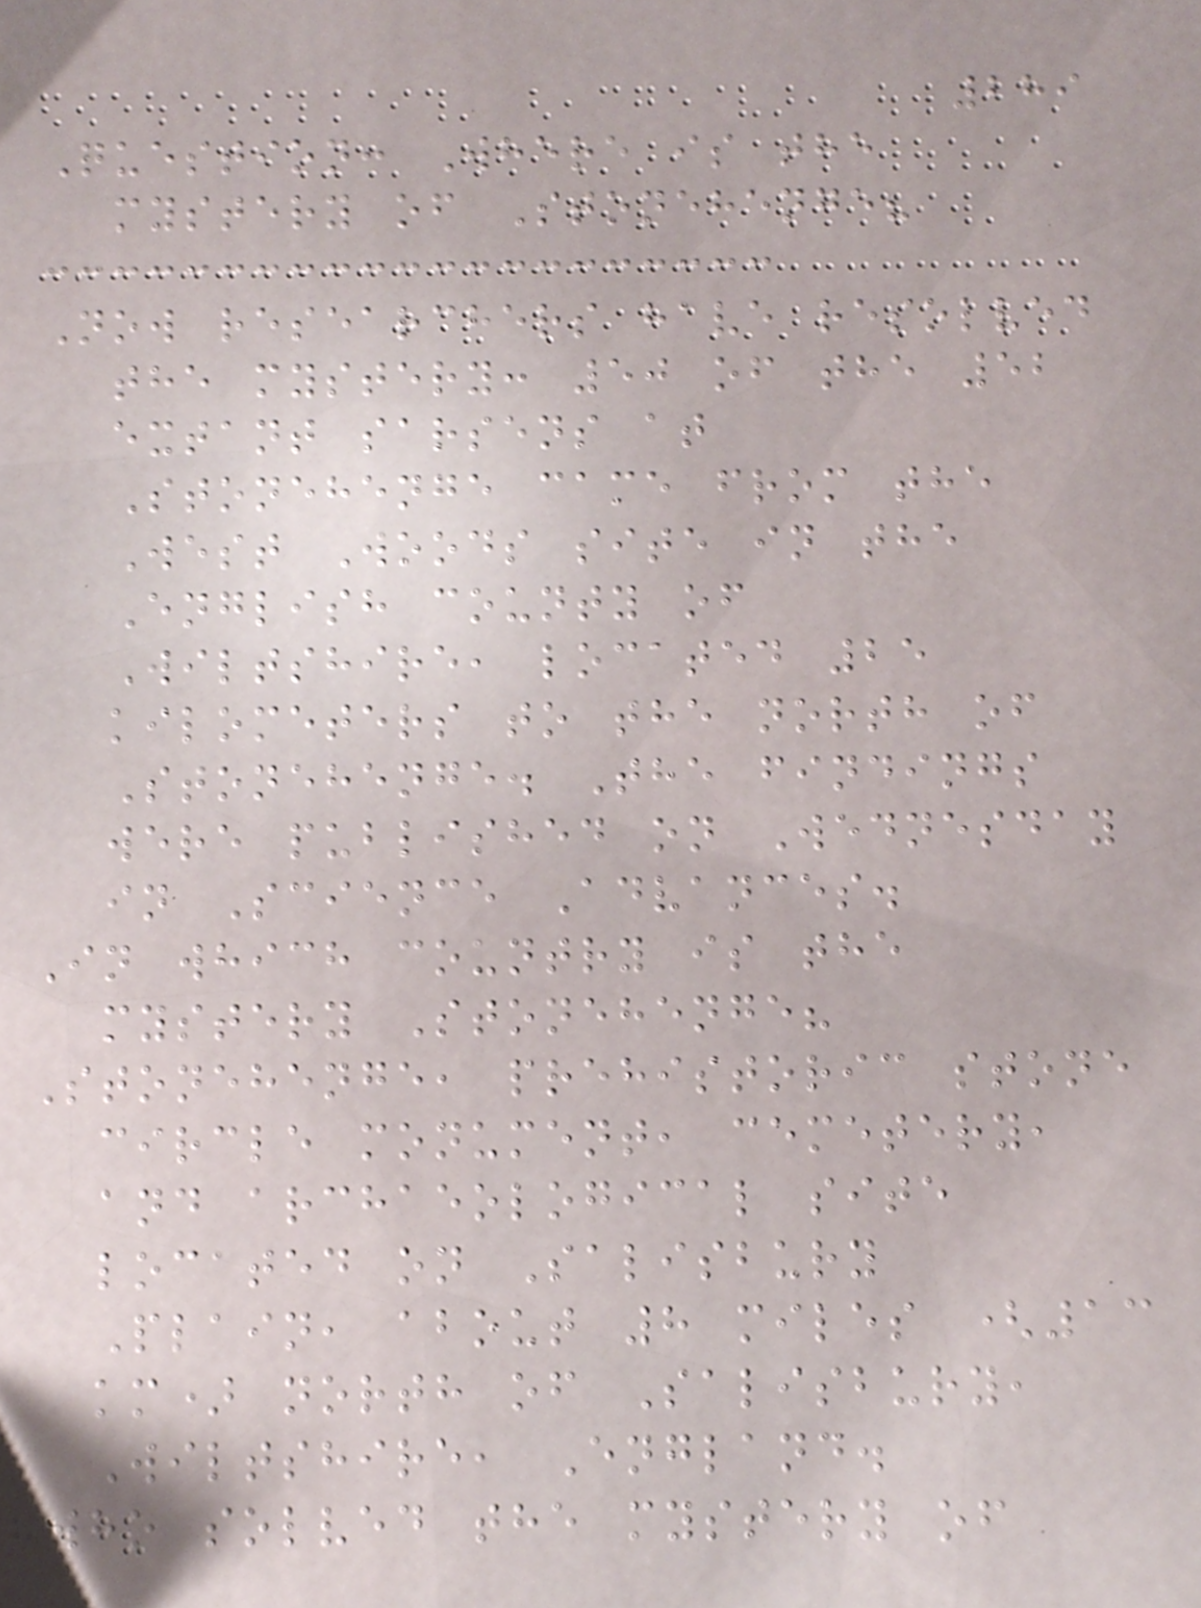289
Question: Where is the
mystery of Stonehenge?
Now researchers have resolved
the mystery: 50 of the 52
extant sarsens at
Stonehenge came from the
West Woods site in the
English county of
Wiltshire, located 25
kilometers to the north of
Stonehenge. The findings
were published on Wednesday
in Science Advances.
In which country is the
mystery Stonehenge?
Stonehenge, prehistoric stone
circle monument, cemetery,
and archaeological site
located on Salisbury
Plain, about 8 miles (13
km) north of Salisbury,
Wiltshire, England.
Who solved the mystery of
